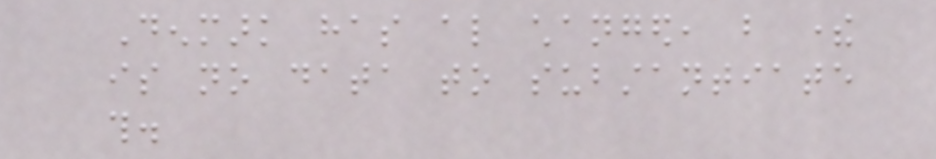Denmark has also changed, but there
is no data to substantiate
this.
